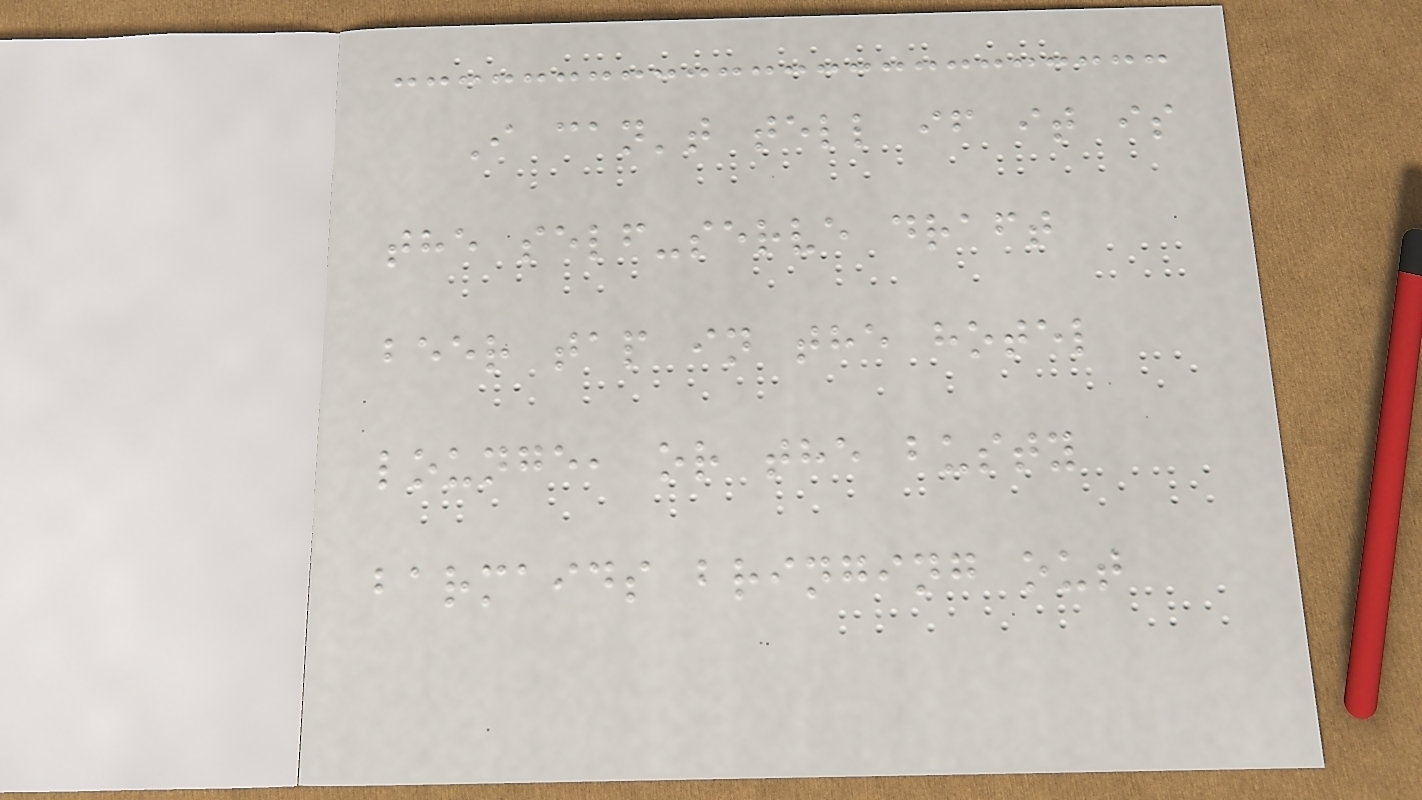I can't tell if it is
the self-serve draft
beer tap in the hotel
lounge, or the busty
barmaids bringing out
